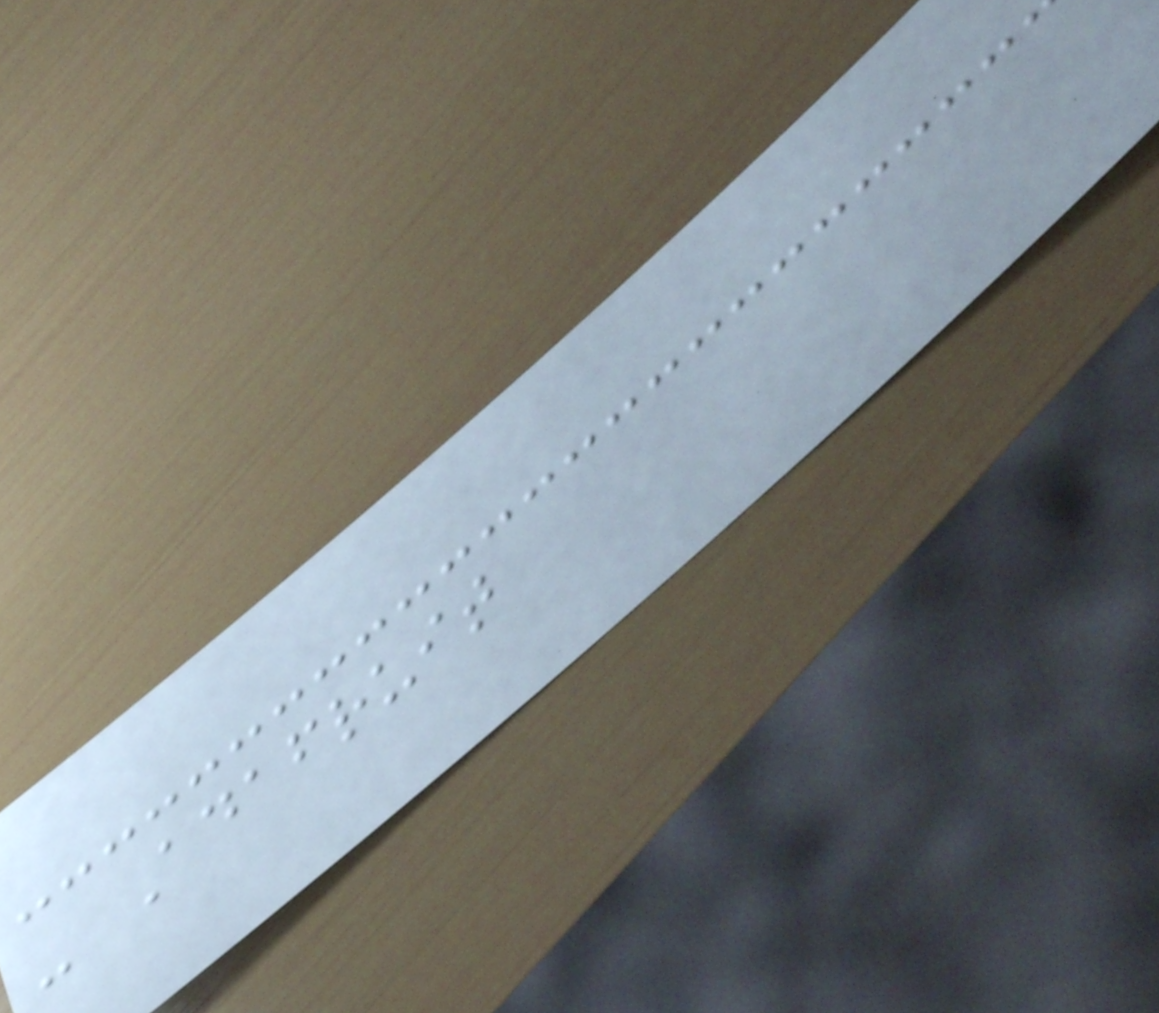- Adafruit
